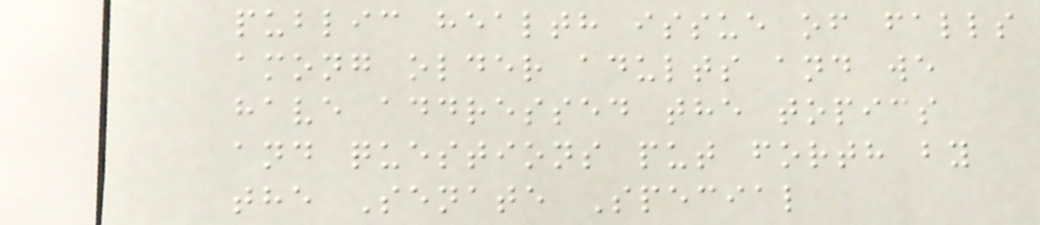public health issue of falls
among older adults and we
have addressed the topics
and questions put forth by
the Senate Special
